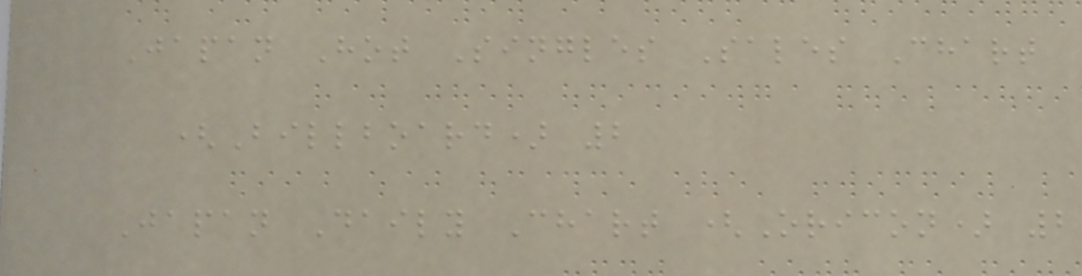Japan Hot Singles Sales Chart
(Billboard) 2
Japan Daily Chart (Oricon) 2
